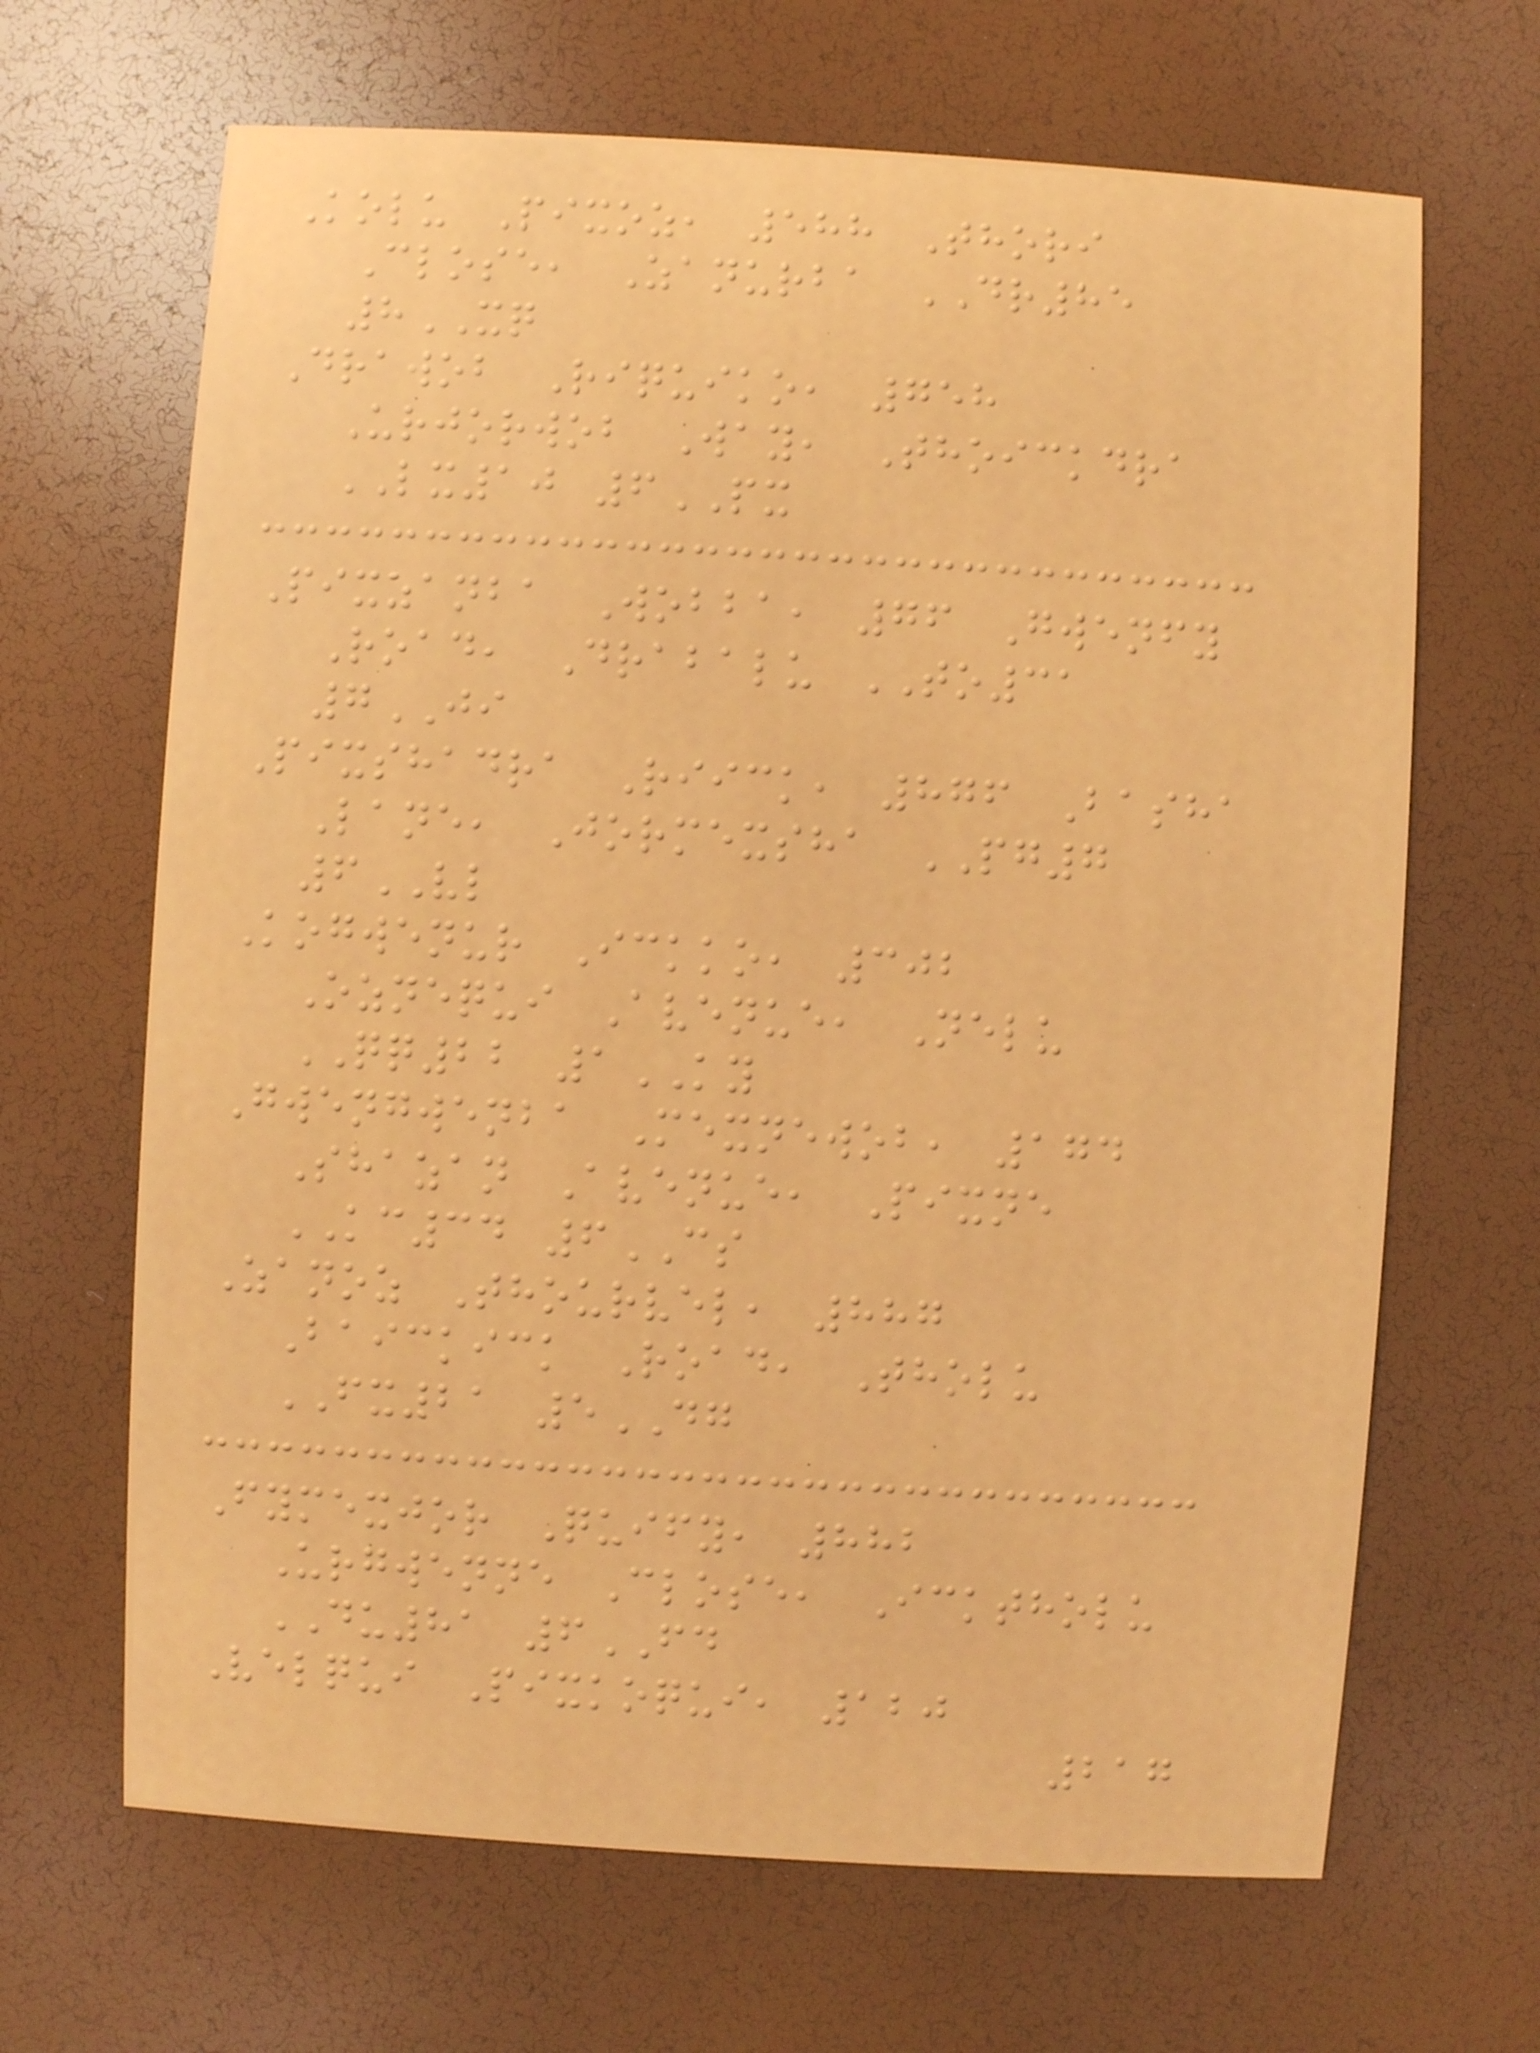Kolu Pixoz, 588 Thori
Close, Zanurba DR85
8XQ
Drawob Riquiko, 758
Urjorwob Way, Thoickdra
LX10 6PX
Pixzanba Wobba, 76 Gwenfy
Road, Drabalu TO31
7JI
Pixshadra Riick, 876 Basha
Lane, Jormexsha PG7
6VL
Kogwenur Ickko, 302
Oznequi Avenue, Nelu
QQ22 1KY
Gwengwenba Mexnewob, 174
Shazan Avenue, Pixne
KC34 6CS
Zanoz Thourvel, 887
Baickick Road, Tholu
FX21 5DG
Fymexjor Quify, 882
Urgwenne Close, Icktholu
DU81 6FD
Velqui Pixkoqui, 120
217
